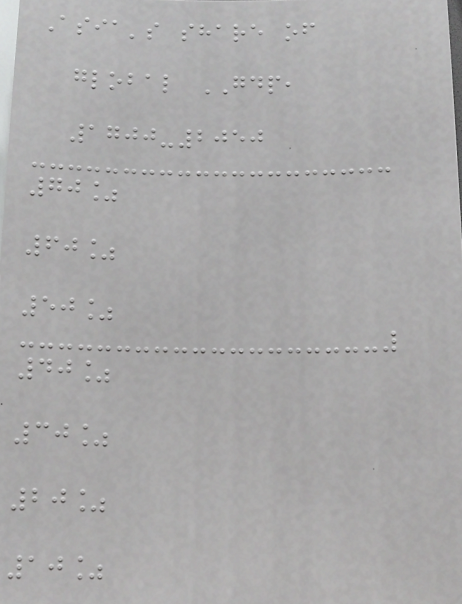Asia's share of
global GDP,
1700-2050
70%
60%
50%
40%
30%
20%
10%
